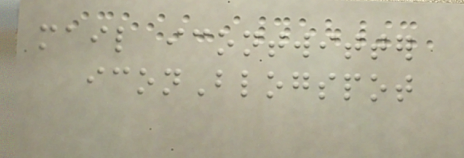mail icontwitter
iconBlogspot
